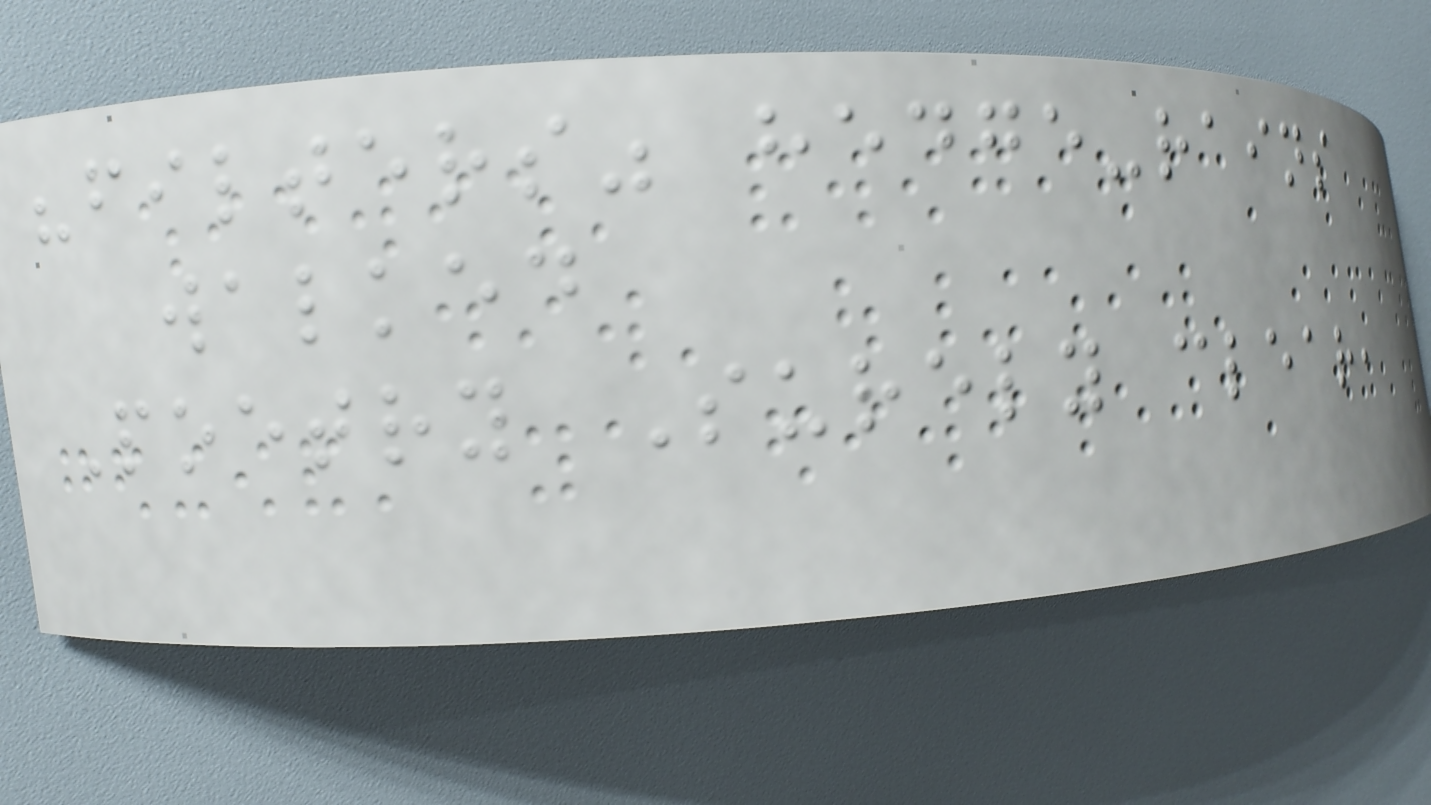"filters" hedge-rains
walked
Poetry Surely clear,
